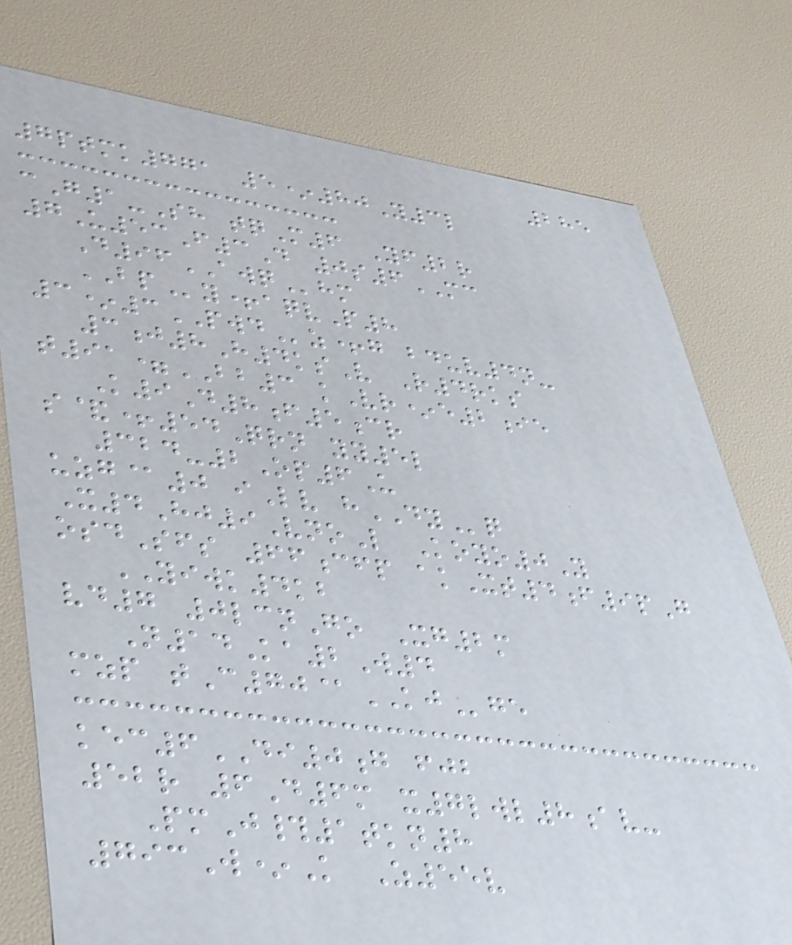285
7ptmk771 5*80Y3l
cG1-Sh tqM6 Yf2r
7U53F3D 0s6MC
D96AWQhm
BPy+aqvP8
3*3PWDz+g bduv4n-
3j8H4ksV R4rks
t91=BB3 kVr*e2ie
K9D8f5cr
s&+54Qrn yy5l
324-2Op6U
uzg@0 iLv hDYq
X4Hj9VnoL Koyo0Y
osdSfs 66cfp akXt4f9pG
YIWK4kb
vd7 0lcnGo Xg2m
N14Ka2W4
mzp tC70@KJge
kec6DI0g fjb
52r 6D6m x7lwl8av-
PmJ#1tkn8
793W*K Z55v
